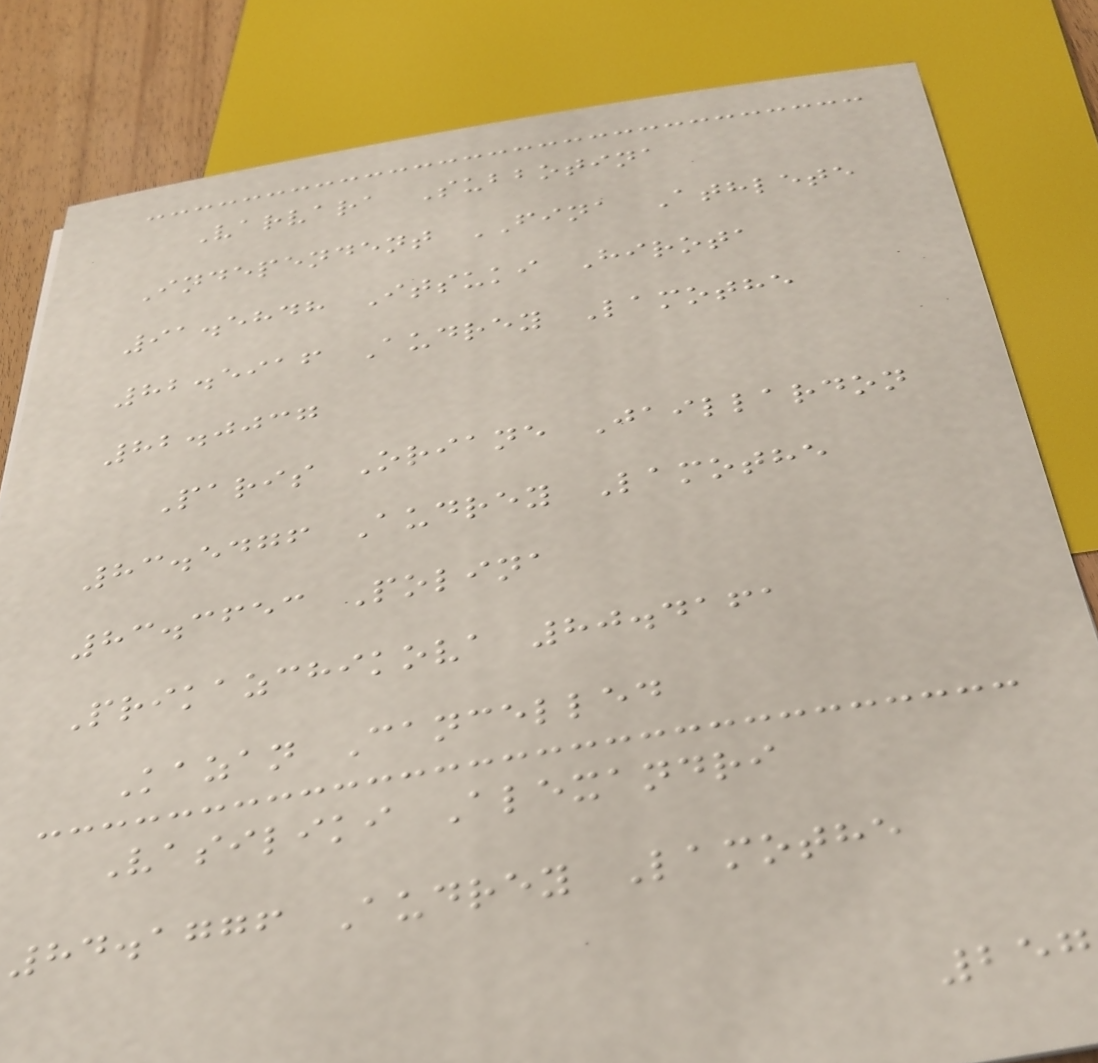Varvara Subbotina
Independent FINA Athlete
91.5848 Itsuki Hirota
82.5916 Audrey Lamothe
82.0037
Paris Oriane Jaillardon
83.5476 Audrey Lamothe
83.3653 Polina
Prikazchikova 80.4161
Kazan Cancelled
Vasiliki Alexandri
84.1776 Audrey Lamothe
257
